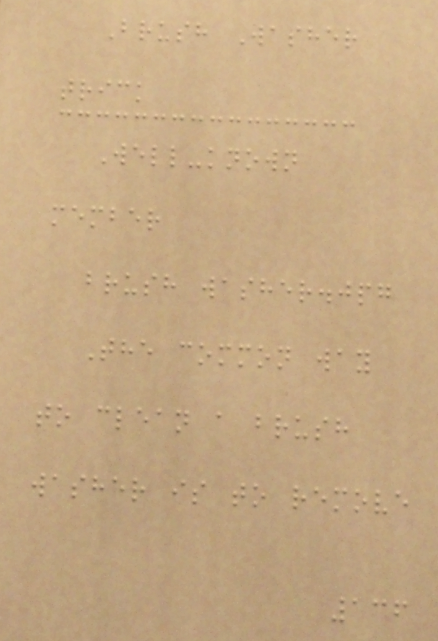Brush Washer
trick
Well-known
member
brush washer.jpg
The common way
to clean a brush
washer is to remove
136
